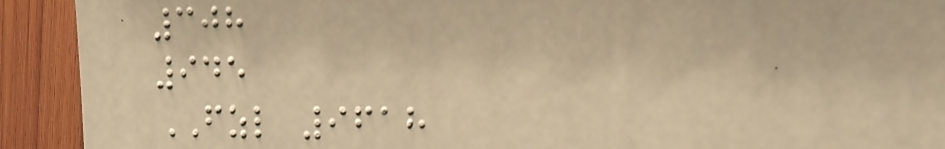308
945
FZL 9618
